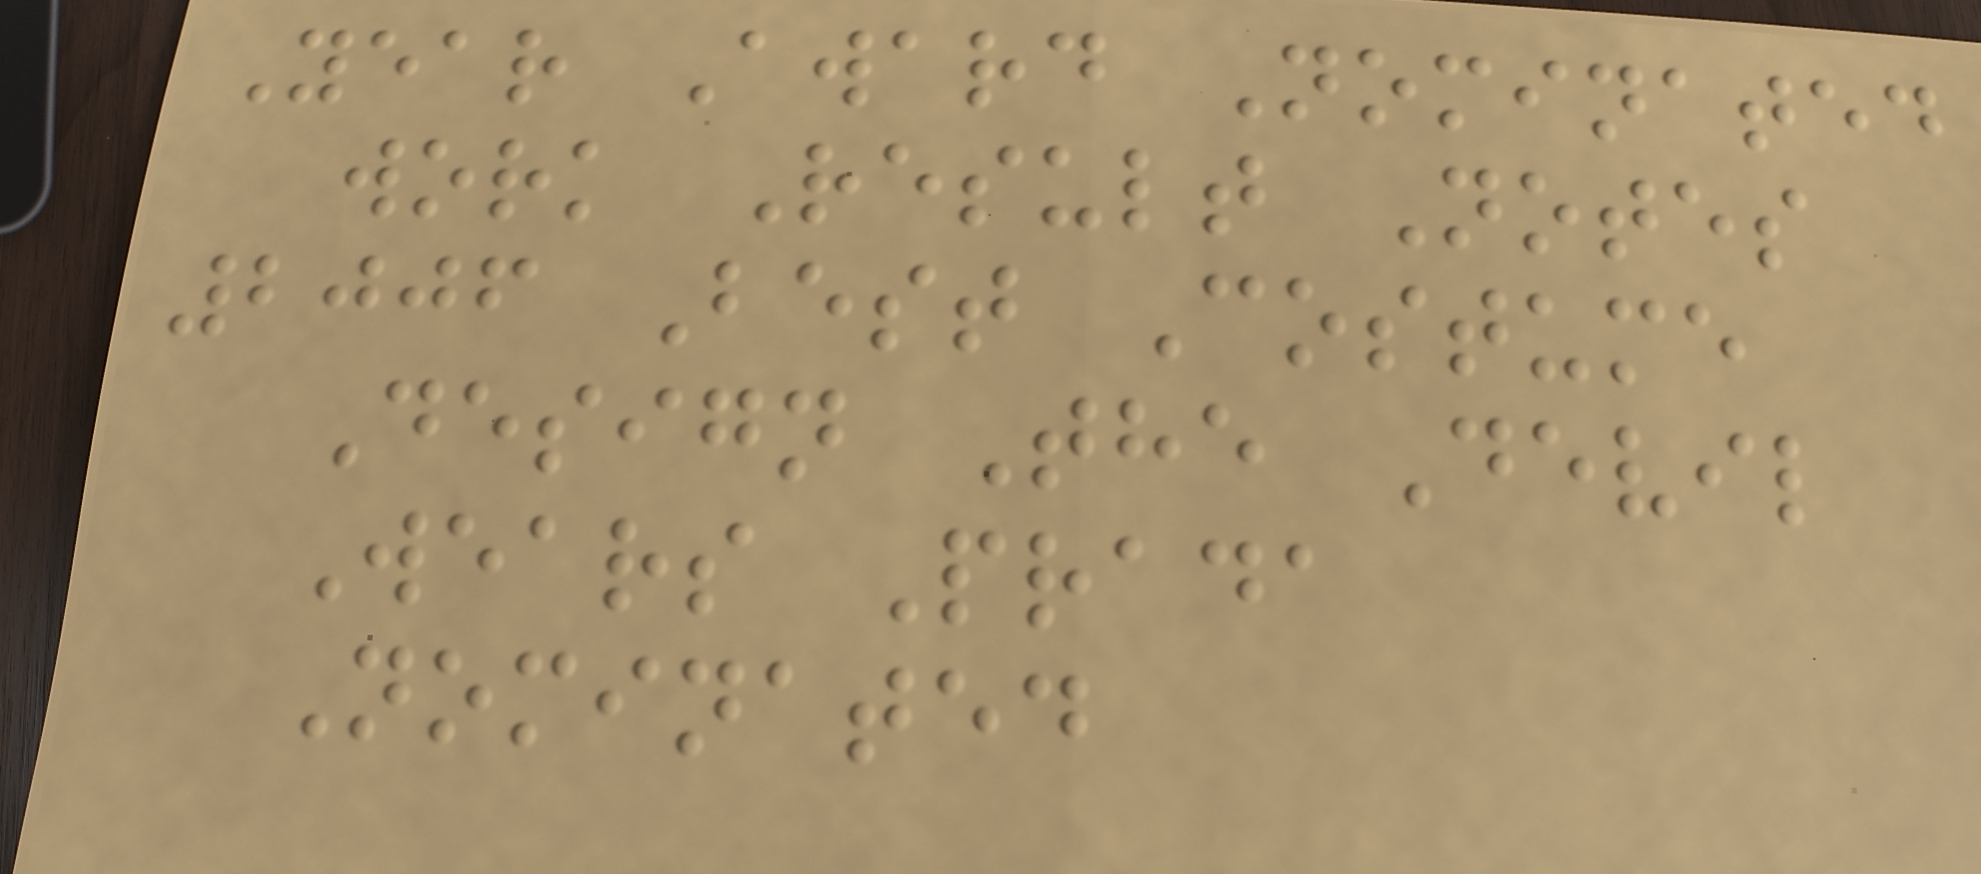Year Award Nominated
work Result Notes
2006 Best Costume
Design The Devil
Wears Prada
Nominated
